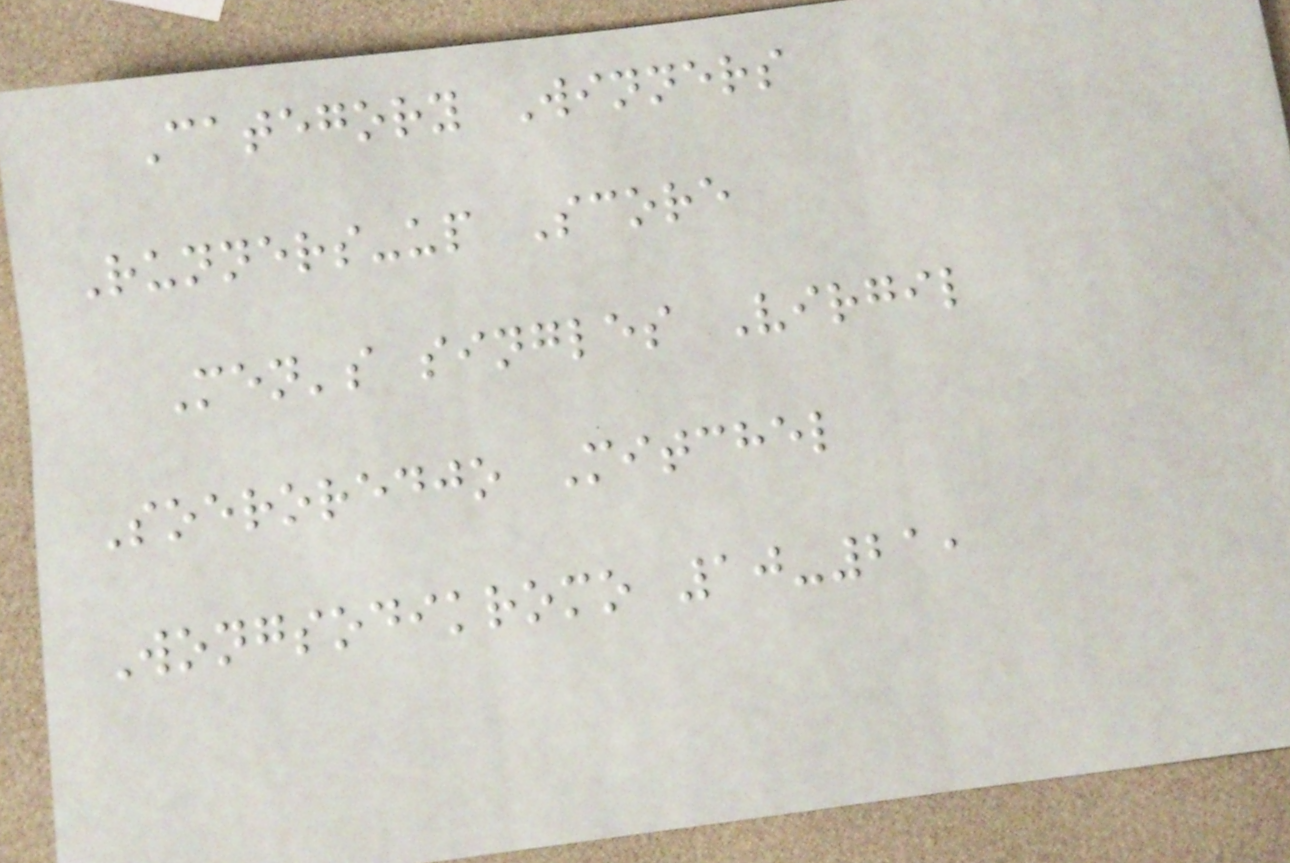Category Winners
Runners-up Score
Men's singles Virgil
Soeroredjo Mitchel
Wongsodikromo 10-21,
